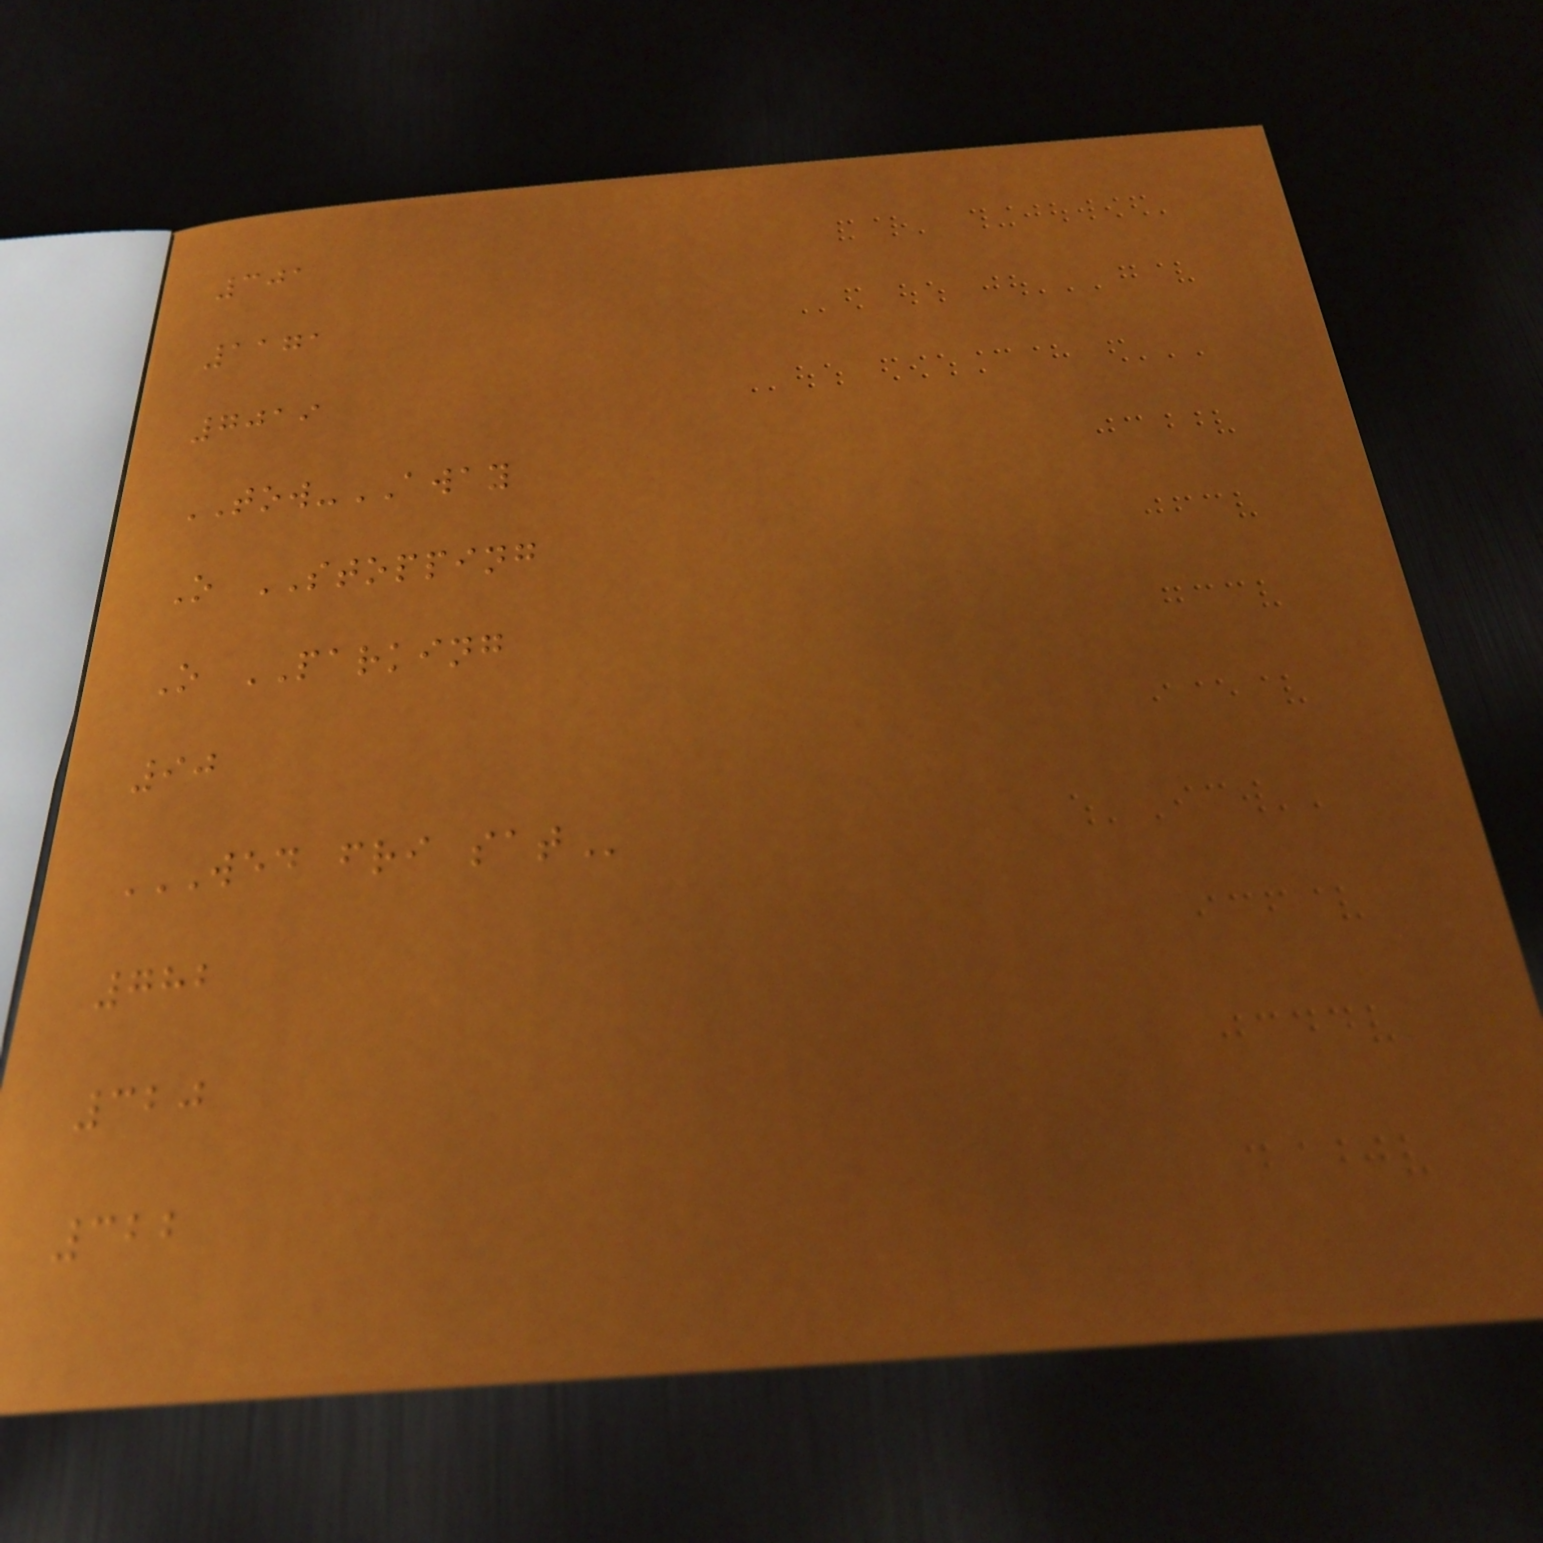301
1171
7019
TOW-AWAY
O STOPPING
O PARKING
90
WED FRI SAT
782
320
322
